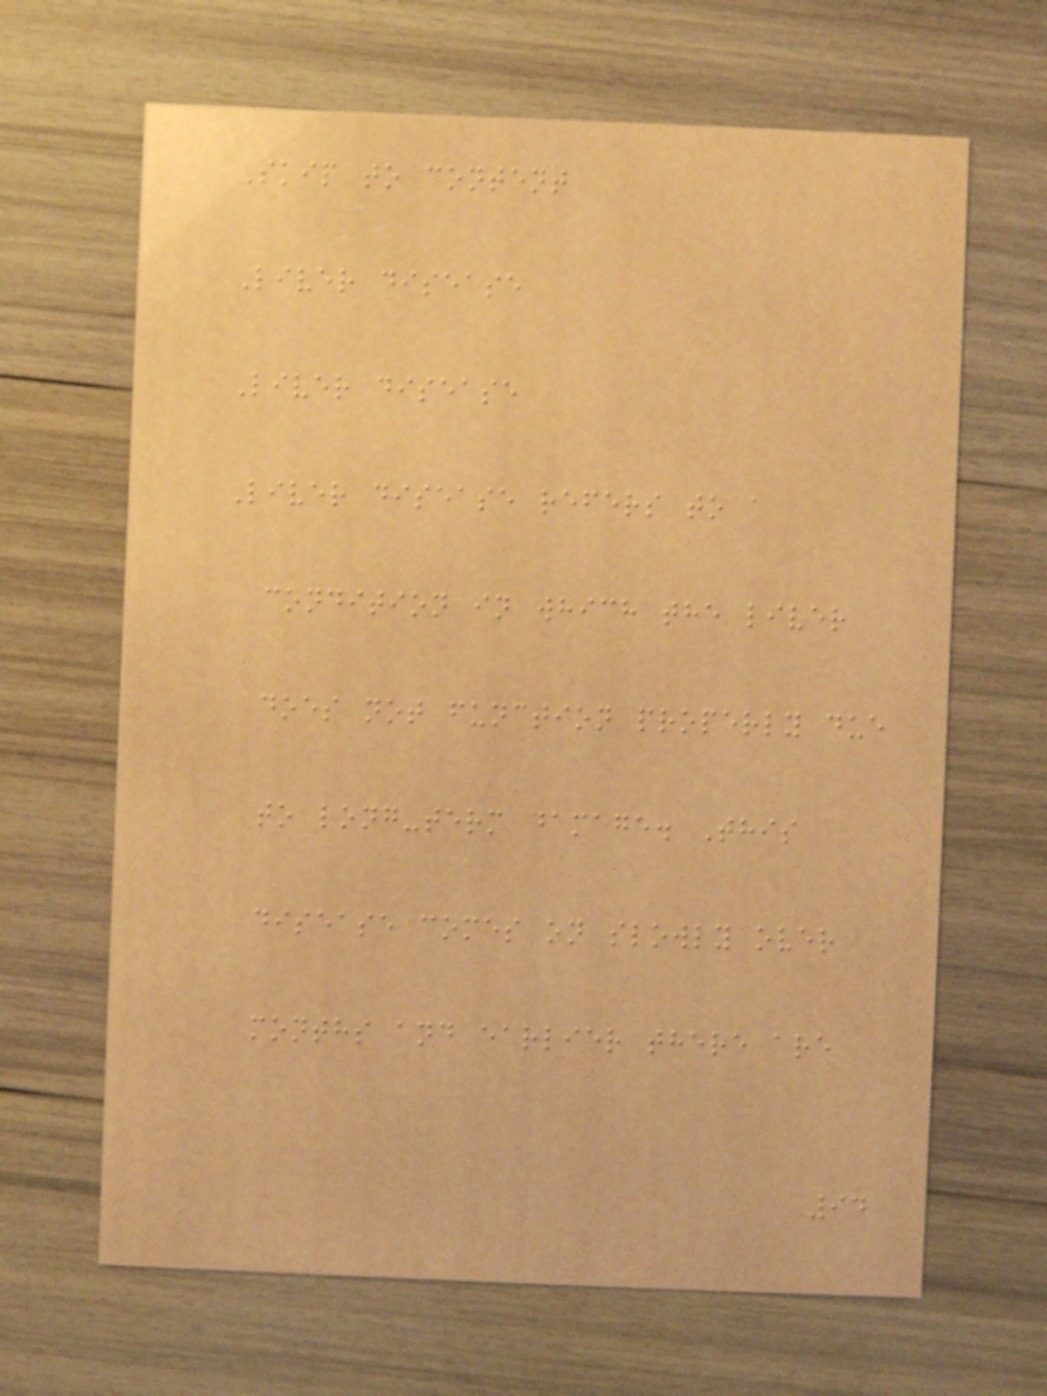Skip to content
Liver disease
Liver disease
Liver disease refers to a
condition in which the liver
does not function properly due
to long-term damage. This
disease comes on slowly over
months and earlier there are
94
